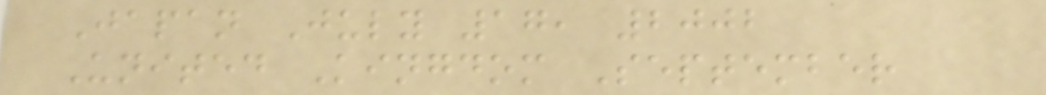Japan July 17, 2002
United Kingdom September
